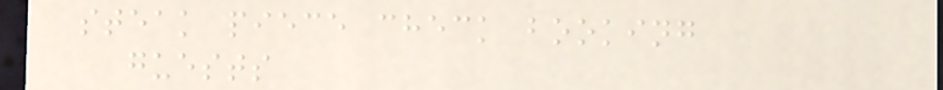steak piece check booking
guests
